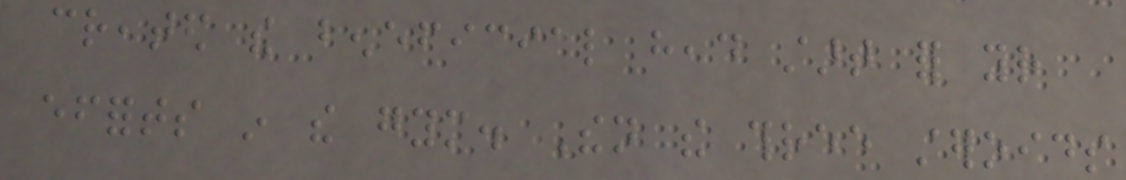created the beneficial head start for your
efforts in the gym. Then the three steroids
